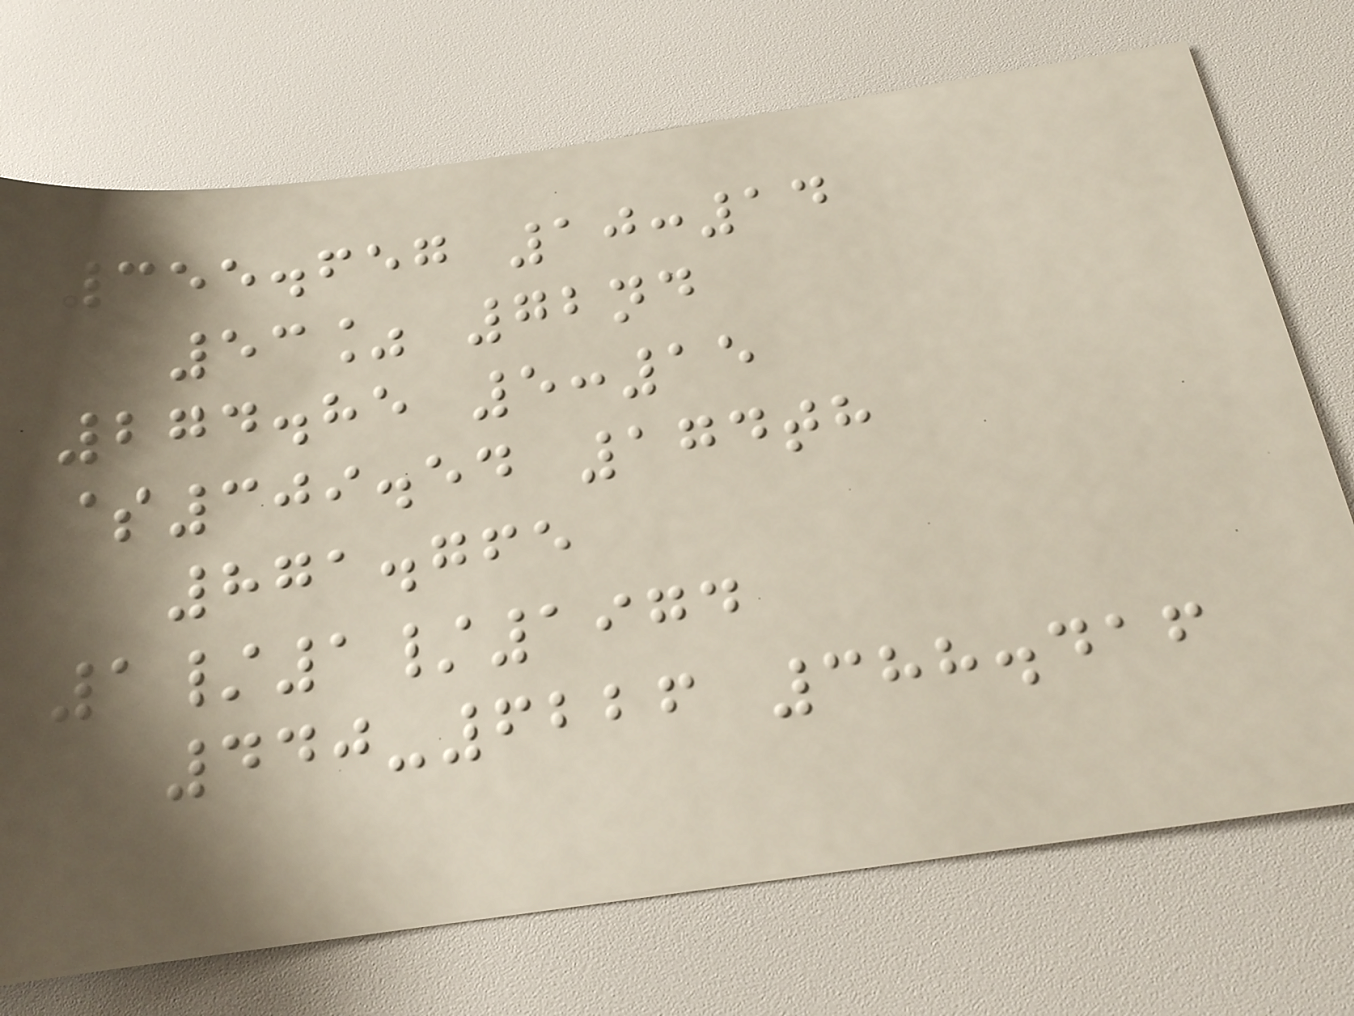355.657 10:14
53% 72nd
274.85 5:15
$309.54 174th
871.765
1/1/1974
440-6226 388.416
